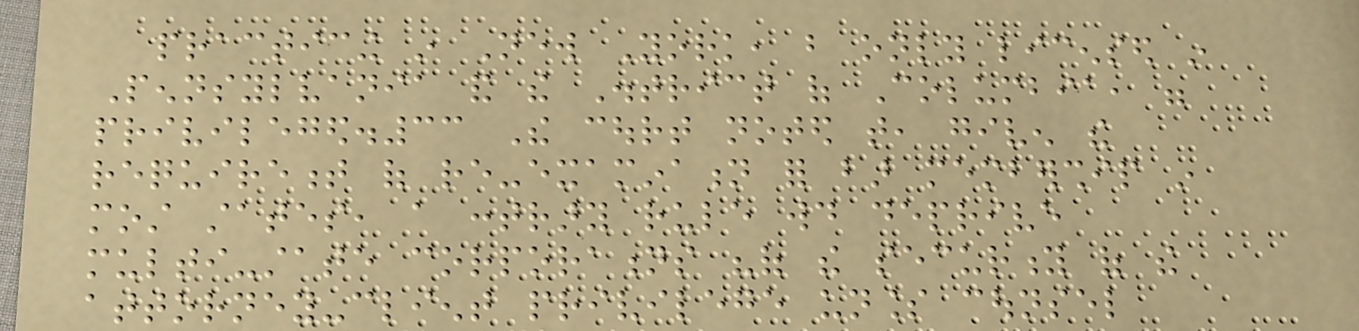practicing in New York, but only licensed in
Pennsylvania and the District of Columbia, were
privileged.33 The court noted that, given the
requirement of re-examination for bar membership in
most states, a contrary rule would deprive
multi-state corporations "of the security of the
attorney-client privilege unless counsel
